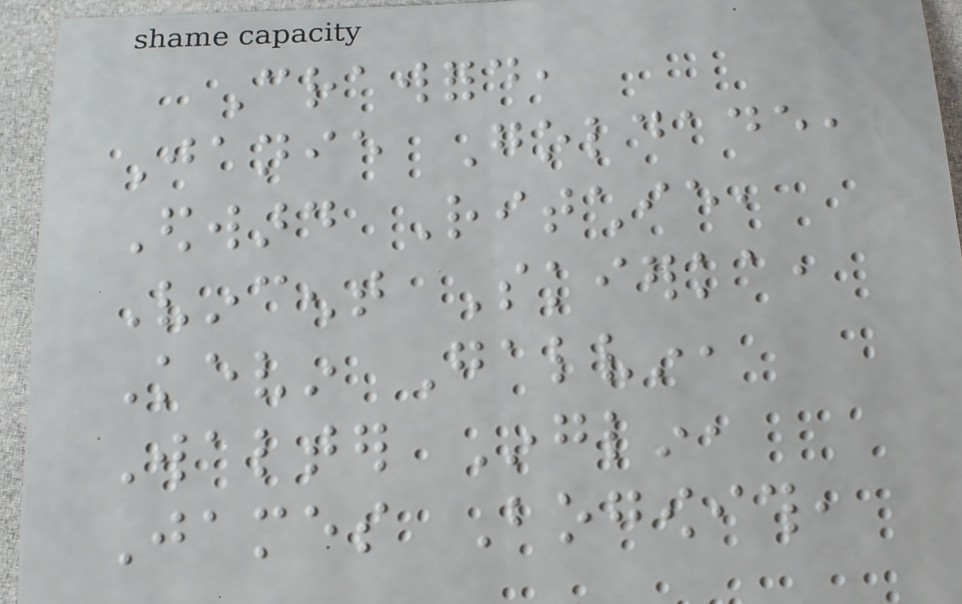Crawford,
Janie Goldade,
Edward Ritchie,
Vincent Skierka,
Kevin Galvin,
Walter Inglin,
James Bogowith,
